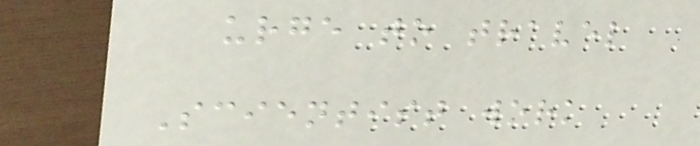urge to travel
Scientist work
